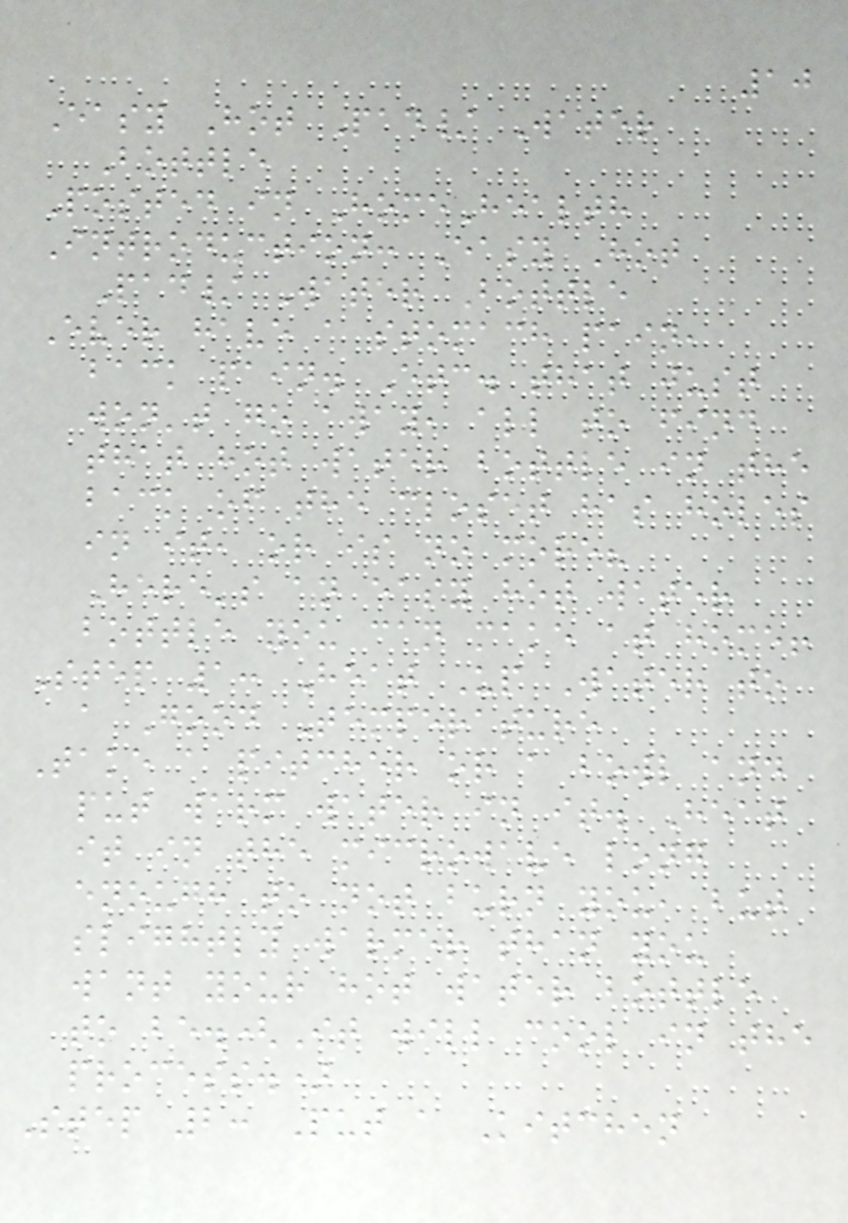10
Easy Hot Pad/ Water
Bottle
Posted in HomeHealth
Introduction: Easy Hot
Pad/ Water Bottle
Ever have a stomach pain,
back pain. Etc. that just
won't go away, all to find
that hot water bottle in the
back of the closet has holes
in it, or is no more?
Here's an easy hot water
bottle you can make at home!
Step 1: Heat Up Water to
a Good Temperature
Take a pitcher or a bowl and
put warm water in it. Heat
it in the microwave long
enough to not burn you, but
slightly warmer than you
want your hot water bottle
to be.(It will cool in the
process.)
Step 2: Put a Kitchen
